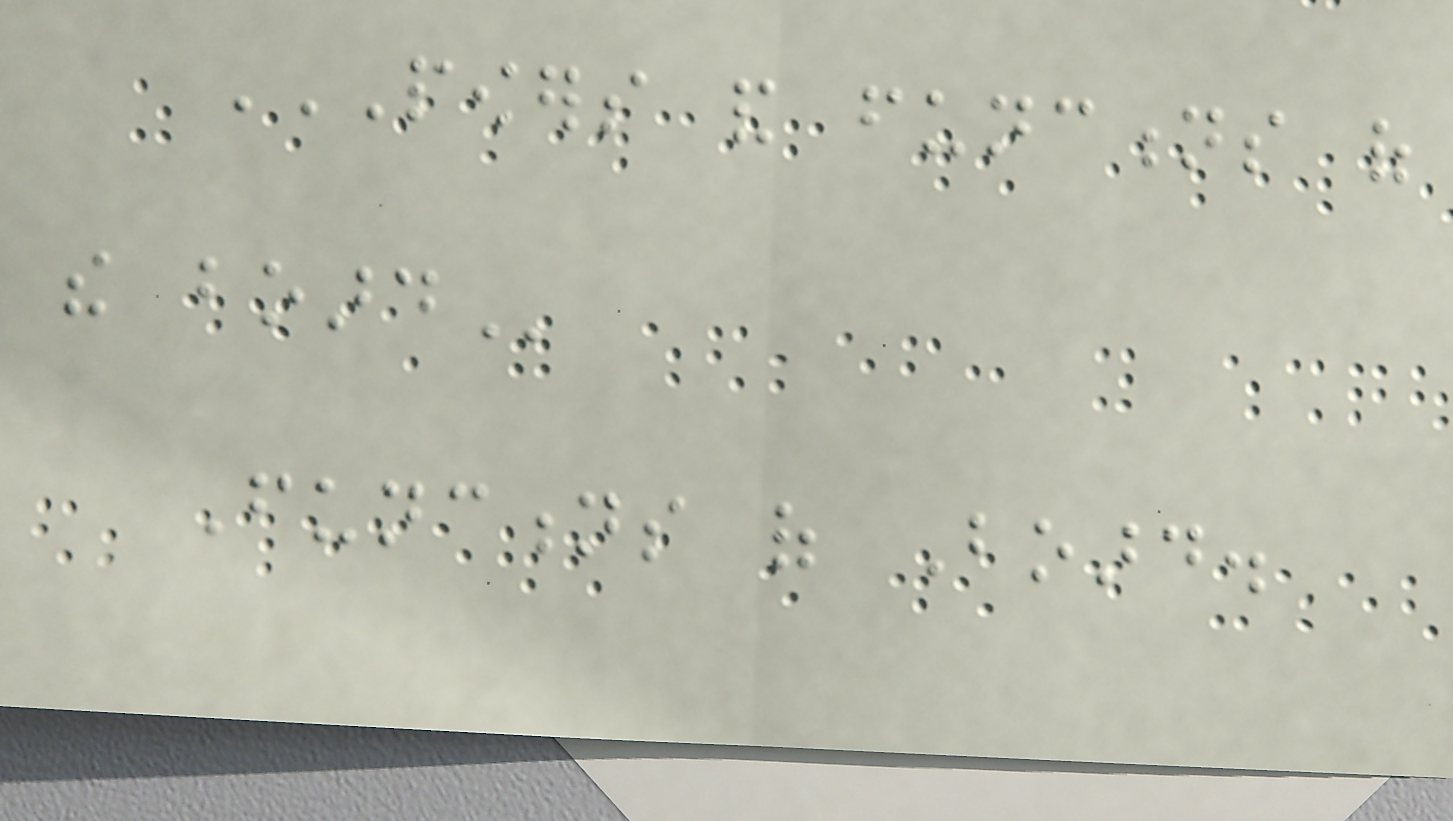POWERS AND FUNCTIONS OF
THE BOARD
Functions of Board.
